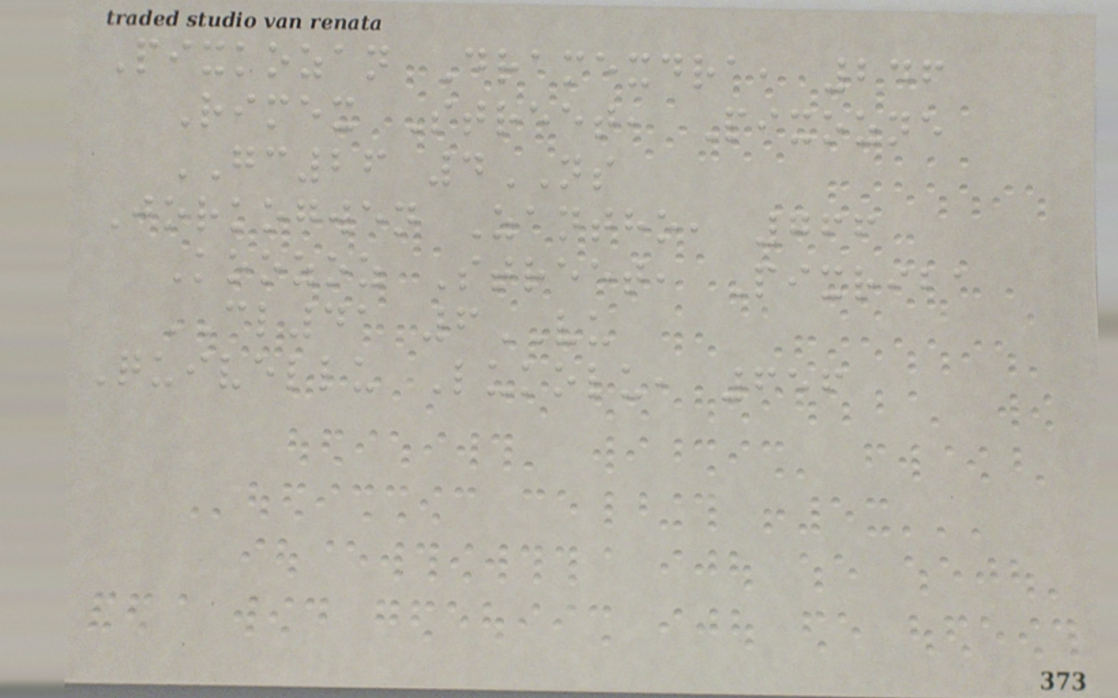Pixkozan Dramexdra, 246
Rimex Street, Pixozne
GC26 4NS
Jorkogwen Zantho, 766
Koozoz Street, Pixriba
CL41 6VU
Quivellu Lukolu, 656
